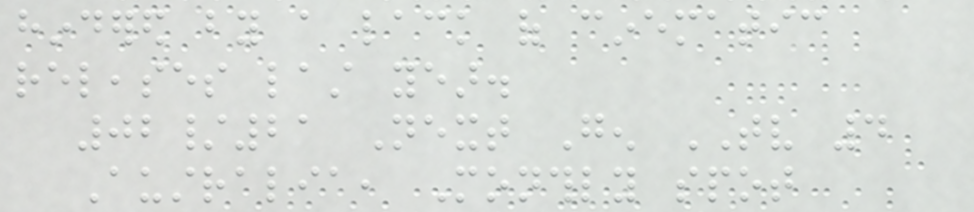hindered by a lack of cinematic
releases last year.
02/21 Next Gen TV 4
Australia, Monthly spot
